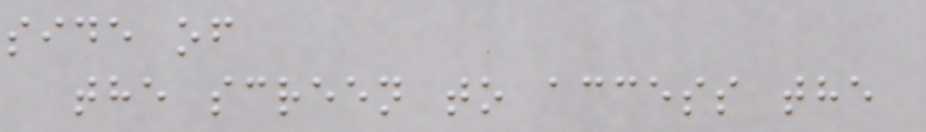side of
the screen to access the
